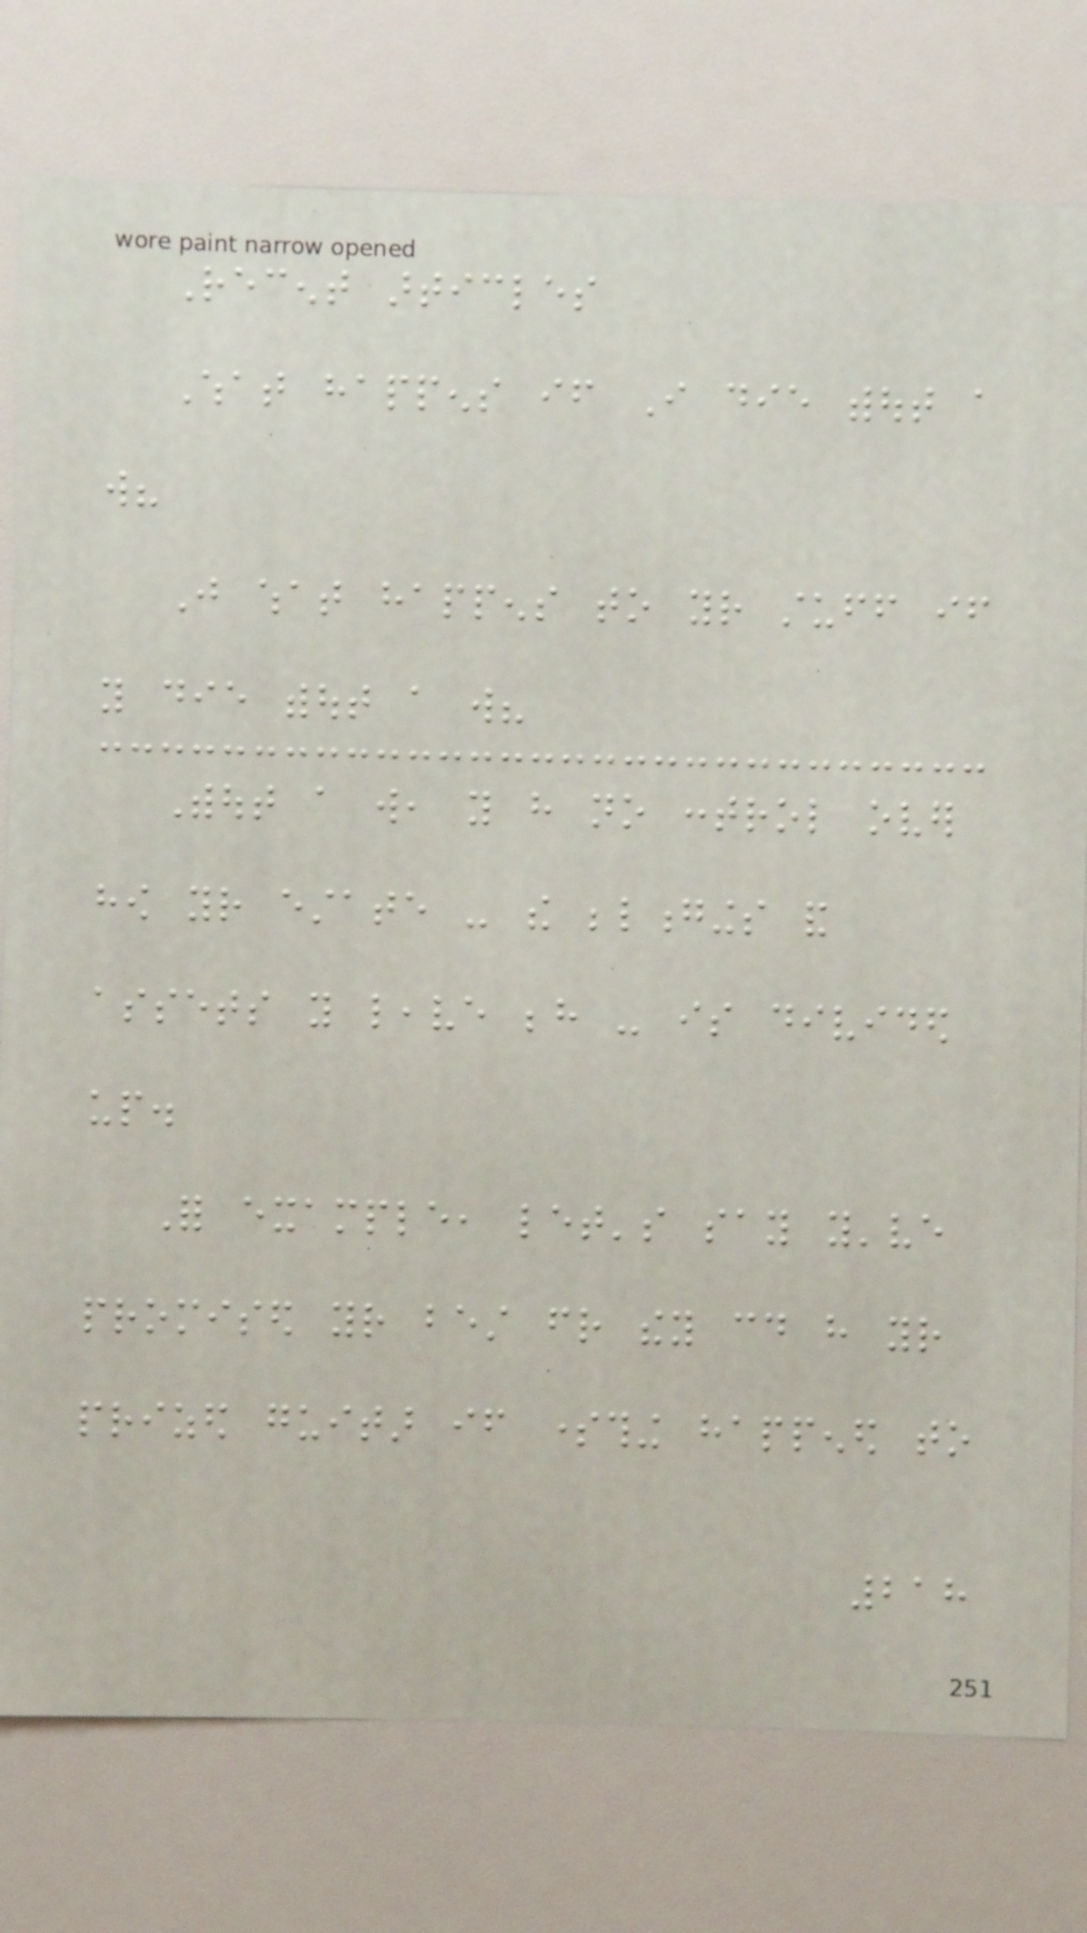Recent articles
What happens if I die without a
will?
Just what happens to your stuff if
you die without a will?
Without a will, you have no control over
how your estate - the belongings and
assets you leave behind - is divided
up.
For example, let's say you've
promised your best friend they could have your
prized guitar if something happened to
218
